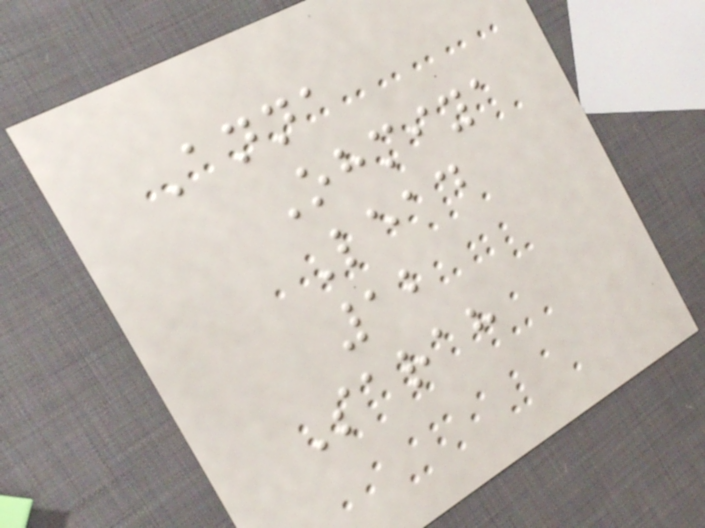Anna
Ohmiya
Lead
12
Sarah
